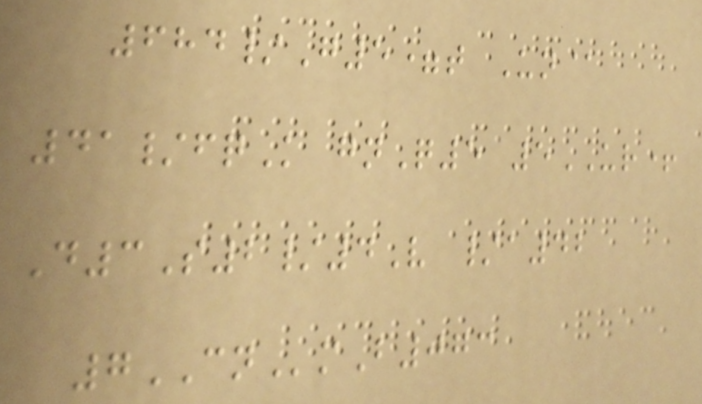684/G5=t Un@
41/fqK gnQ5 5UR+
D3S2/4V /a42
7CNmB073
